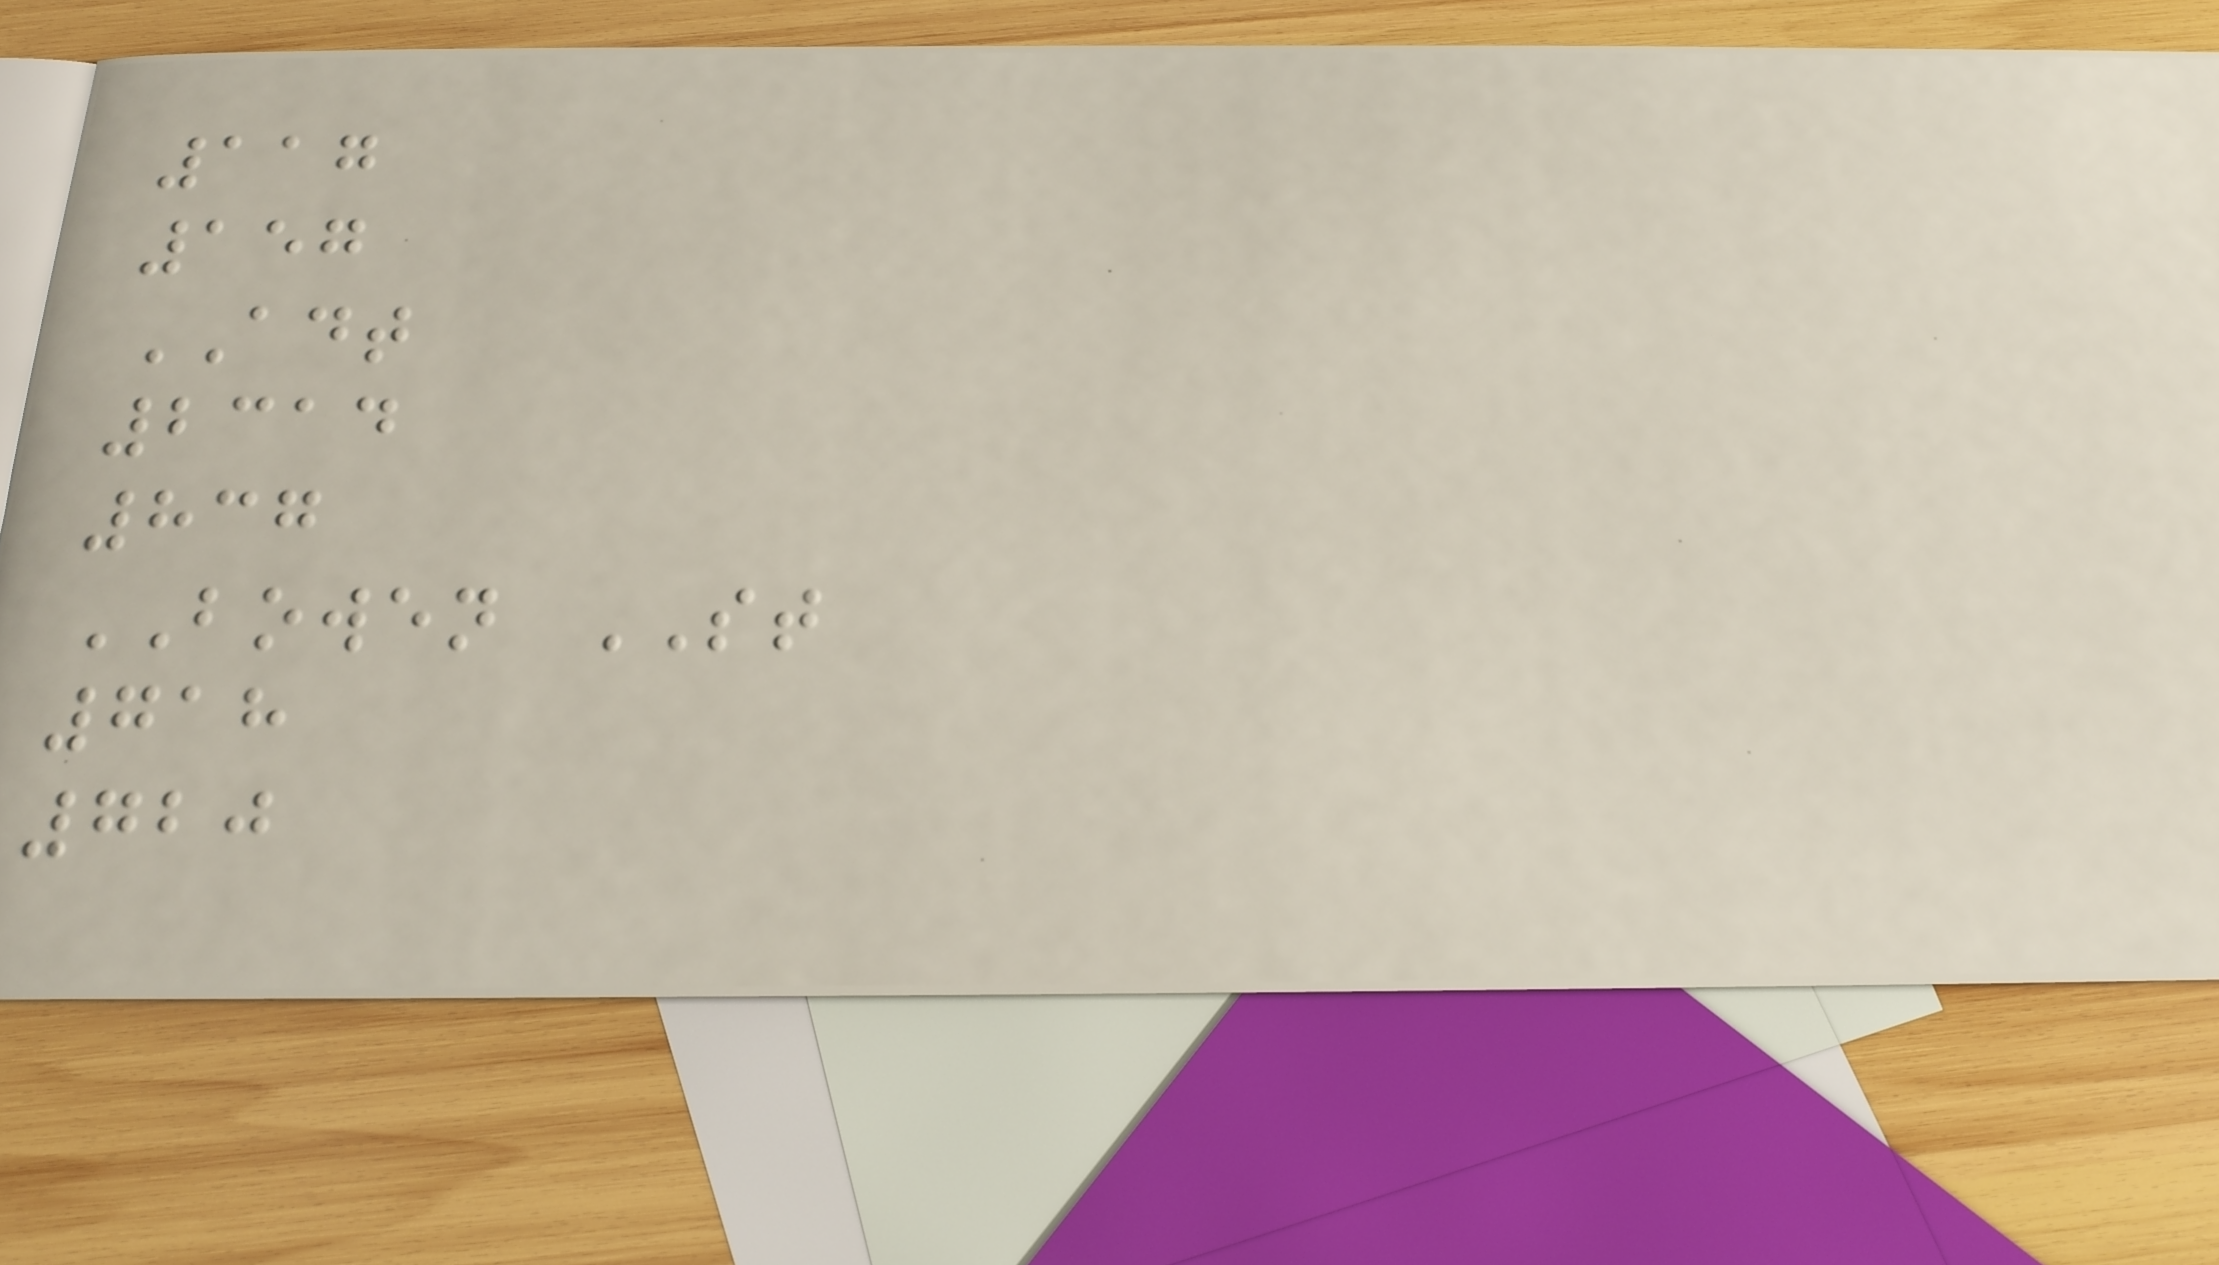117
157
ADT
2314
837
BOWEN ST
718
720
